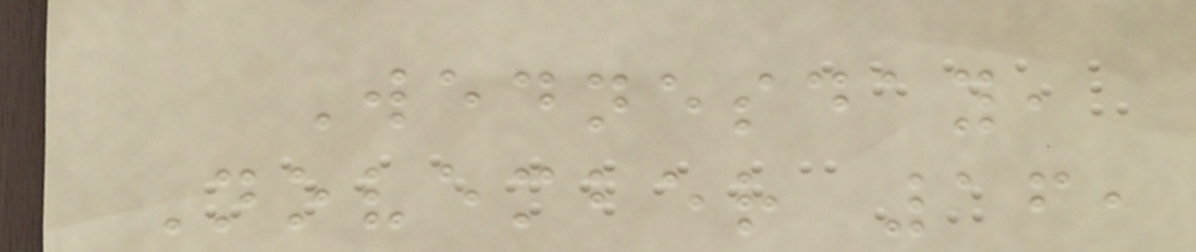Wednesday,
November 16,
